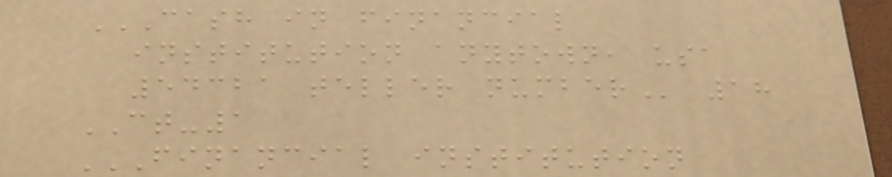CASH IN FINANCIAL
INSTITUTION ANYTOWN, USA
54321 TELLER NUMBER 18
CT-1
FINANCIAL INSTITUTION
